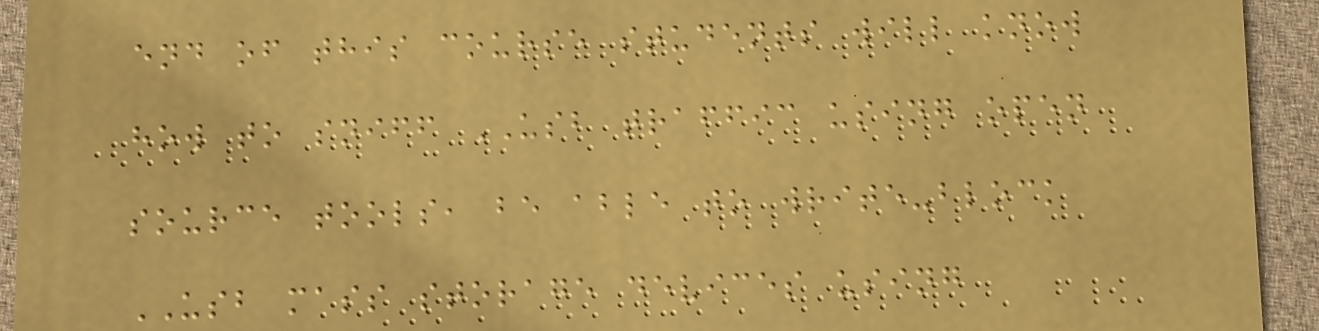end of this course students will know
how to sniff USB traffic using open
source tools, be able to write-block
USB mass storage devices using
